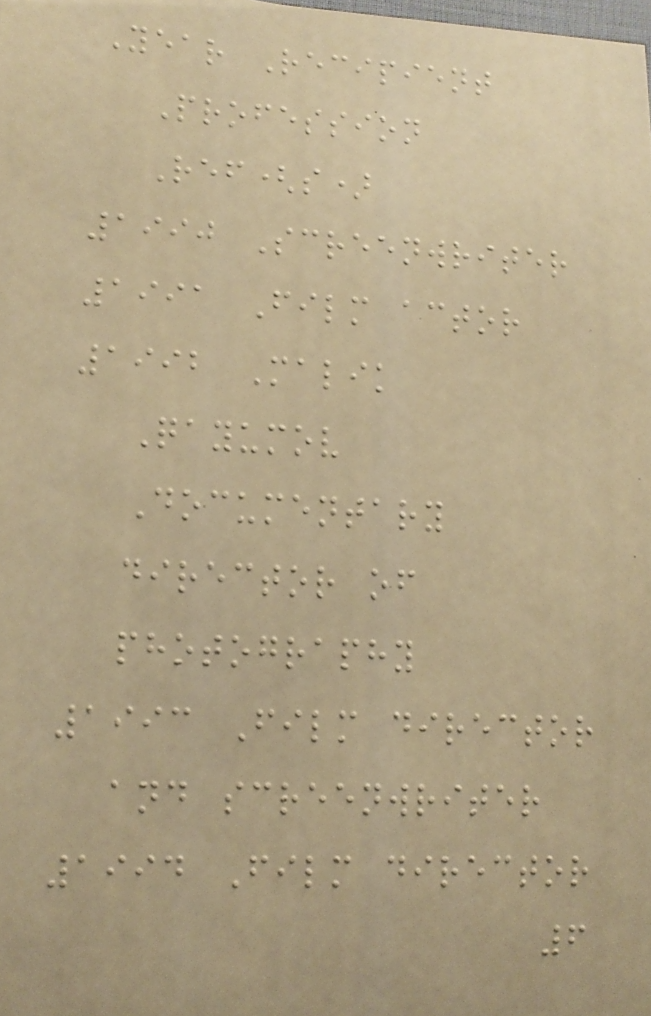Year Recipient
Profession
Ref(s)
1990 Screenwriter
1991 Film actor
1992 Malik
Qayumov
Documentary
director of
photography
1993 Film director
and screenwriter
1994 Film director
6
